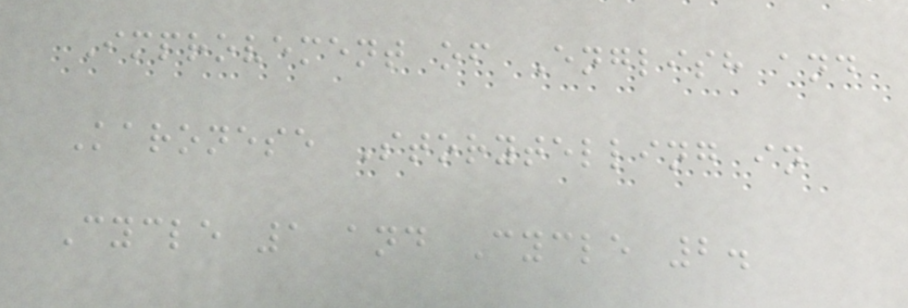Improvement of English and
Karonese Storytelling in
Cycle 1 and Cycle 2.
